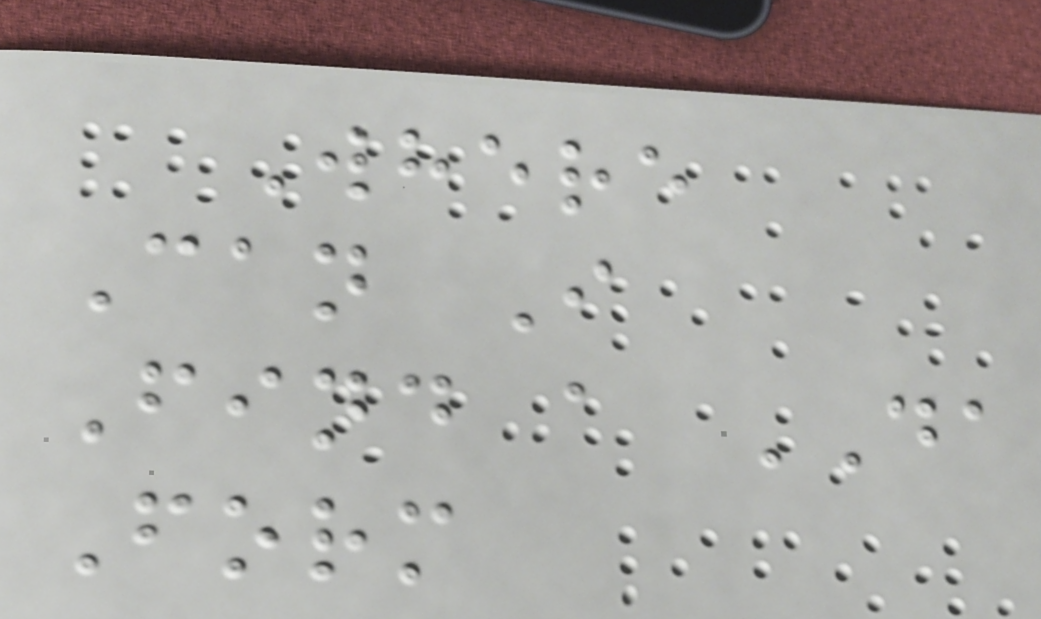Where
Can I
Find a DA
Form
